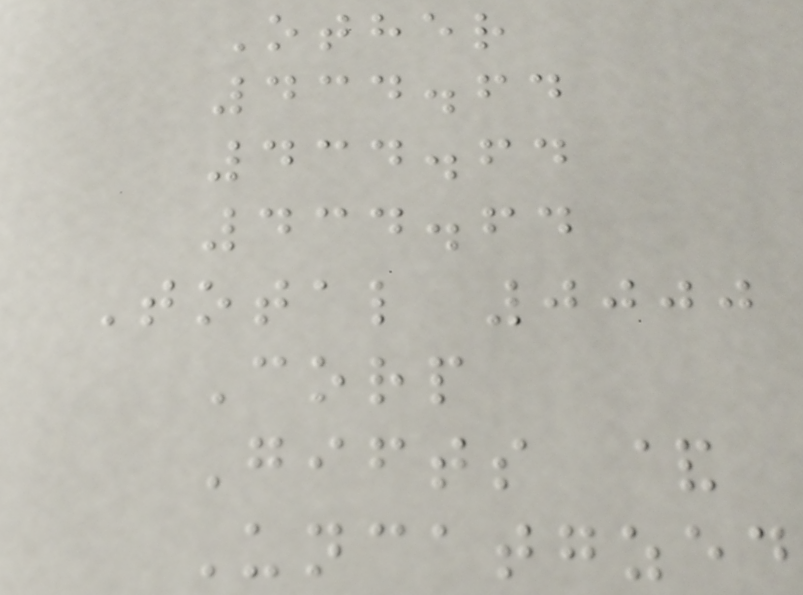Other
434.64
434.64
434.64
Total 0000
Corp
Gifts &
Uncatgzed
